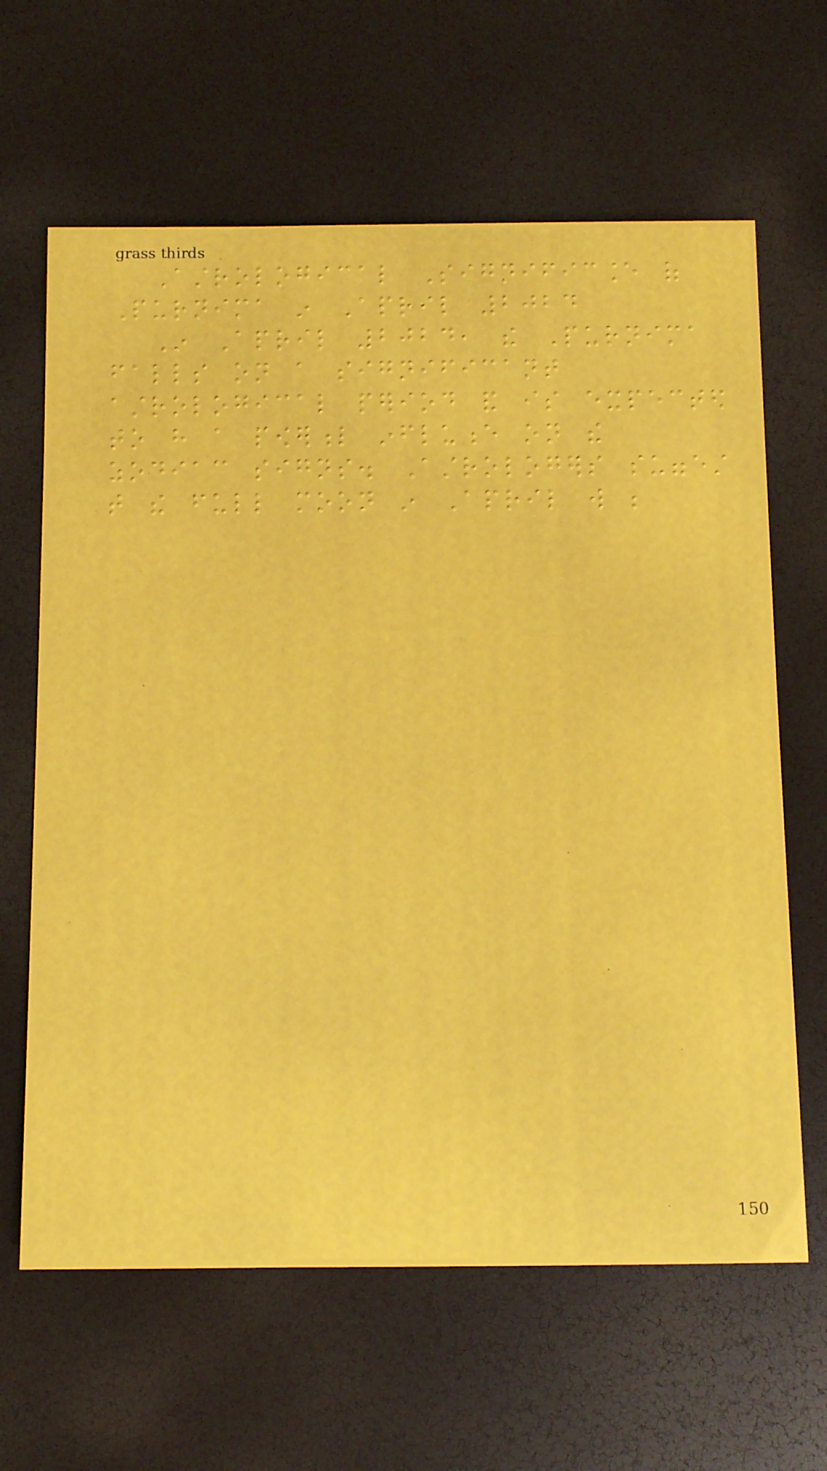Astrological Significance of
Purnima in April 2024
In April 2024, the Purnima
falls on a significant
astrological period and is expected
to have a powerful influence on the
zodiac signs. Astrologers suggest
that the full moon in April will be
